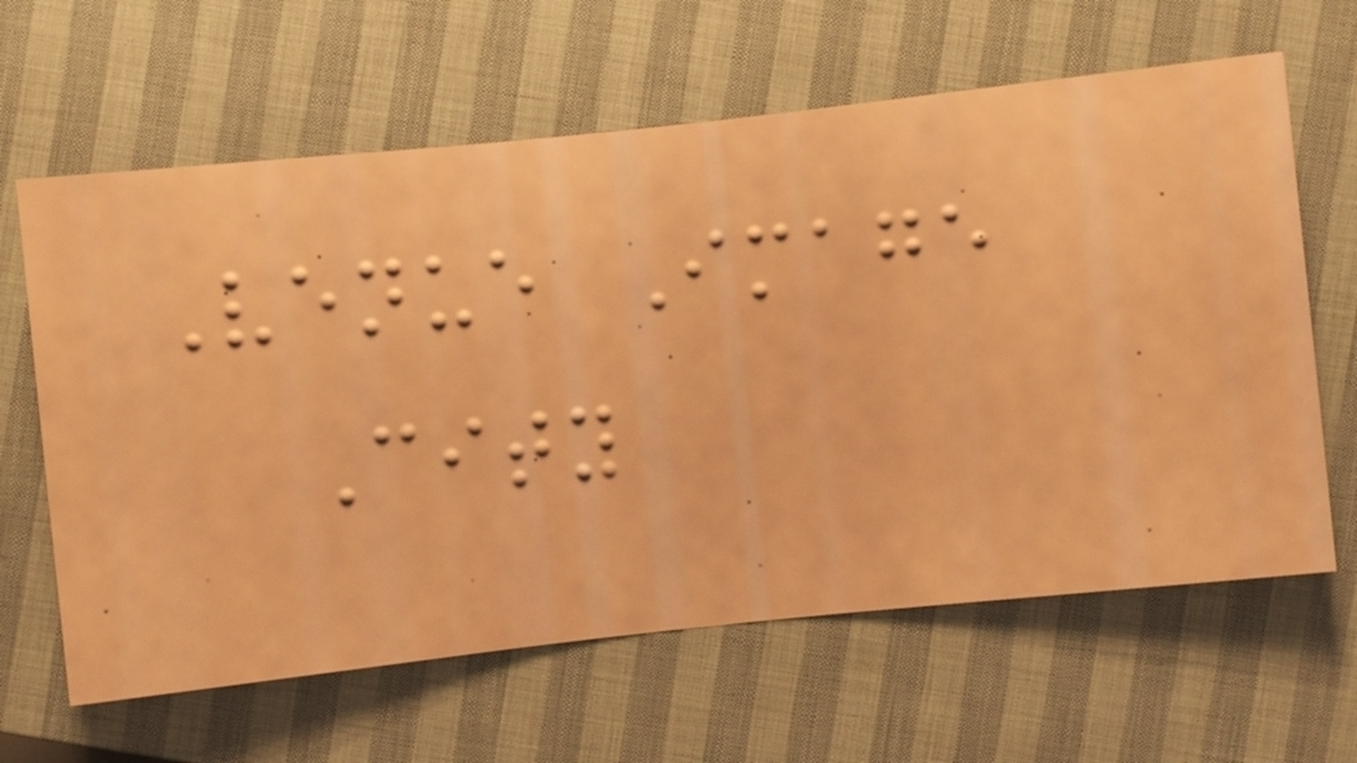Venue Image
City
